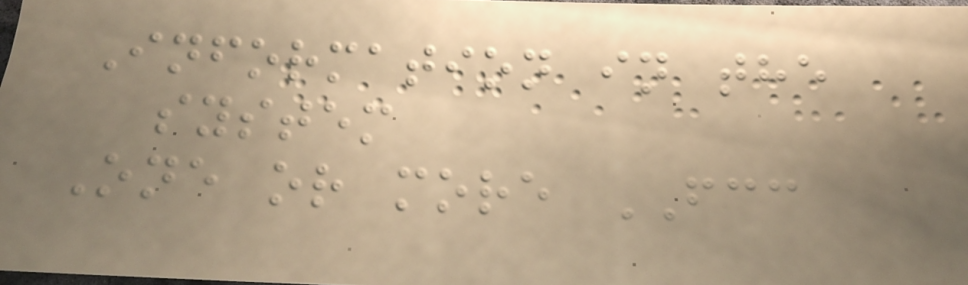Information in the
system
One or more FCC
